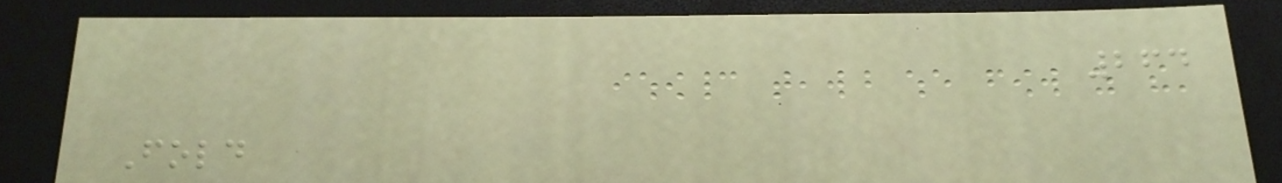264
Fold
